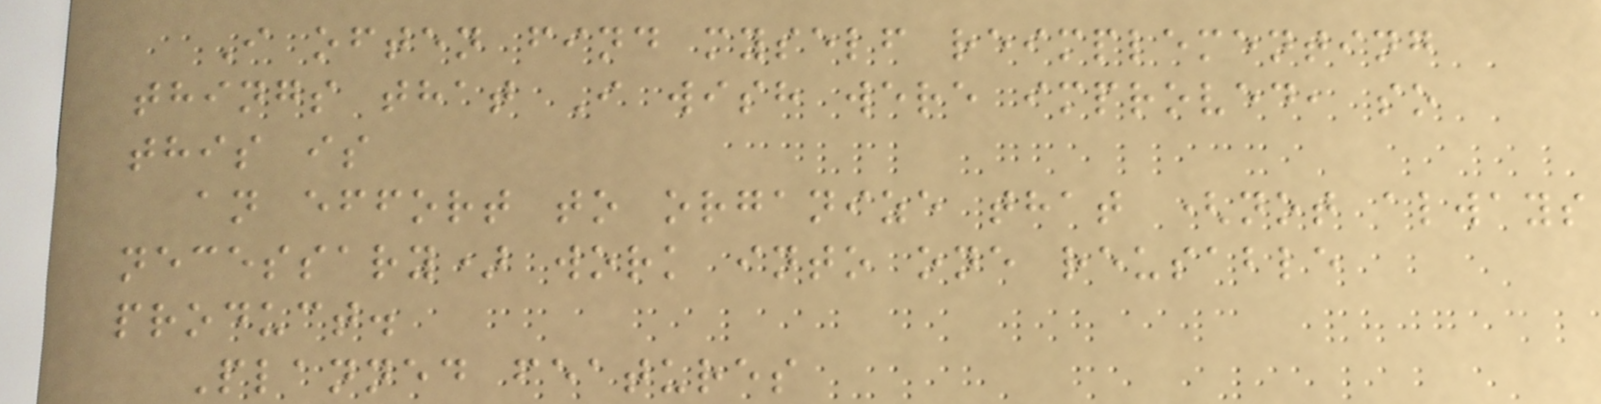I often find myself reimplementing
things that I wish were improved, so
this is
an effort to organize that (not always
necessary) work into one reusable
product.
Planned features
